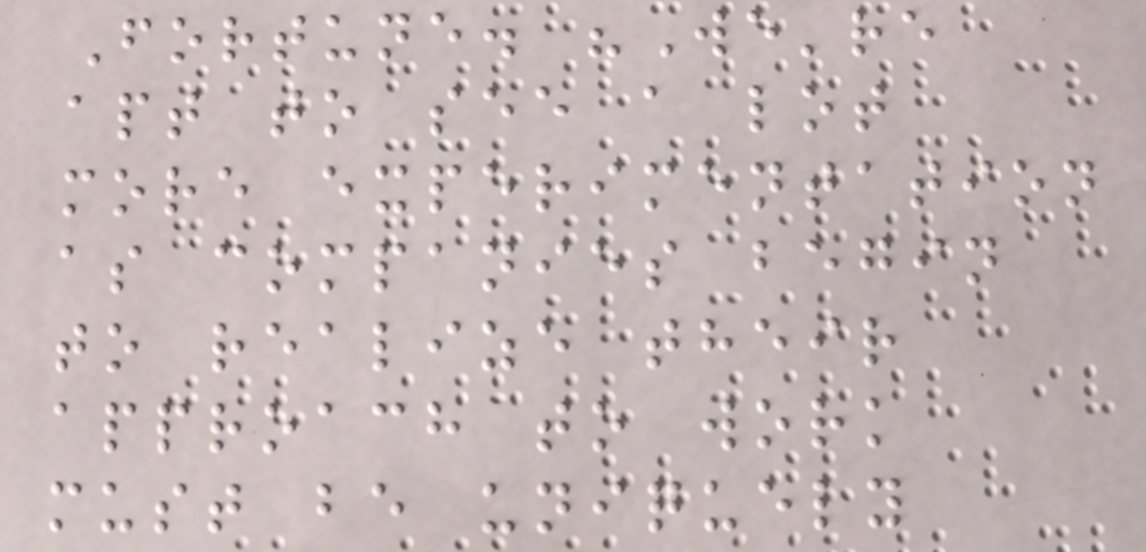Fortune. "We're
apt to see a lot
more experimentation
as companies begin
to realize their
approach to work
must be uniquely
